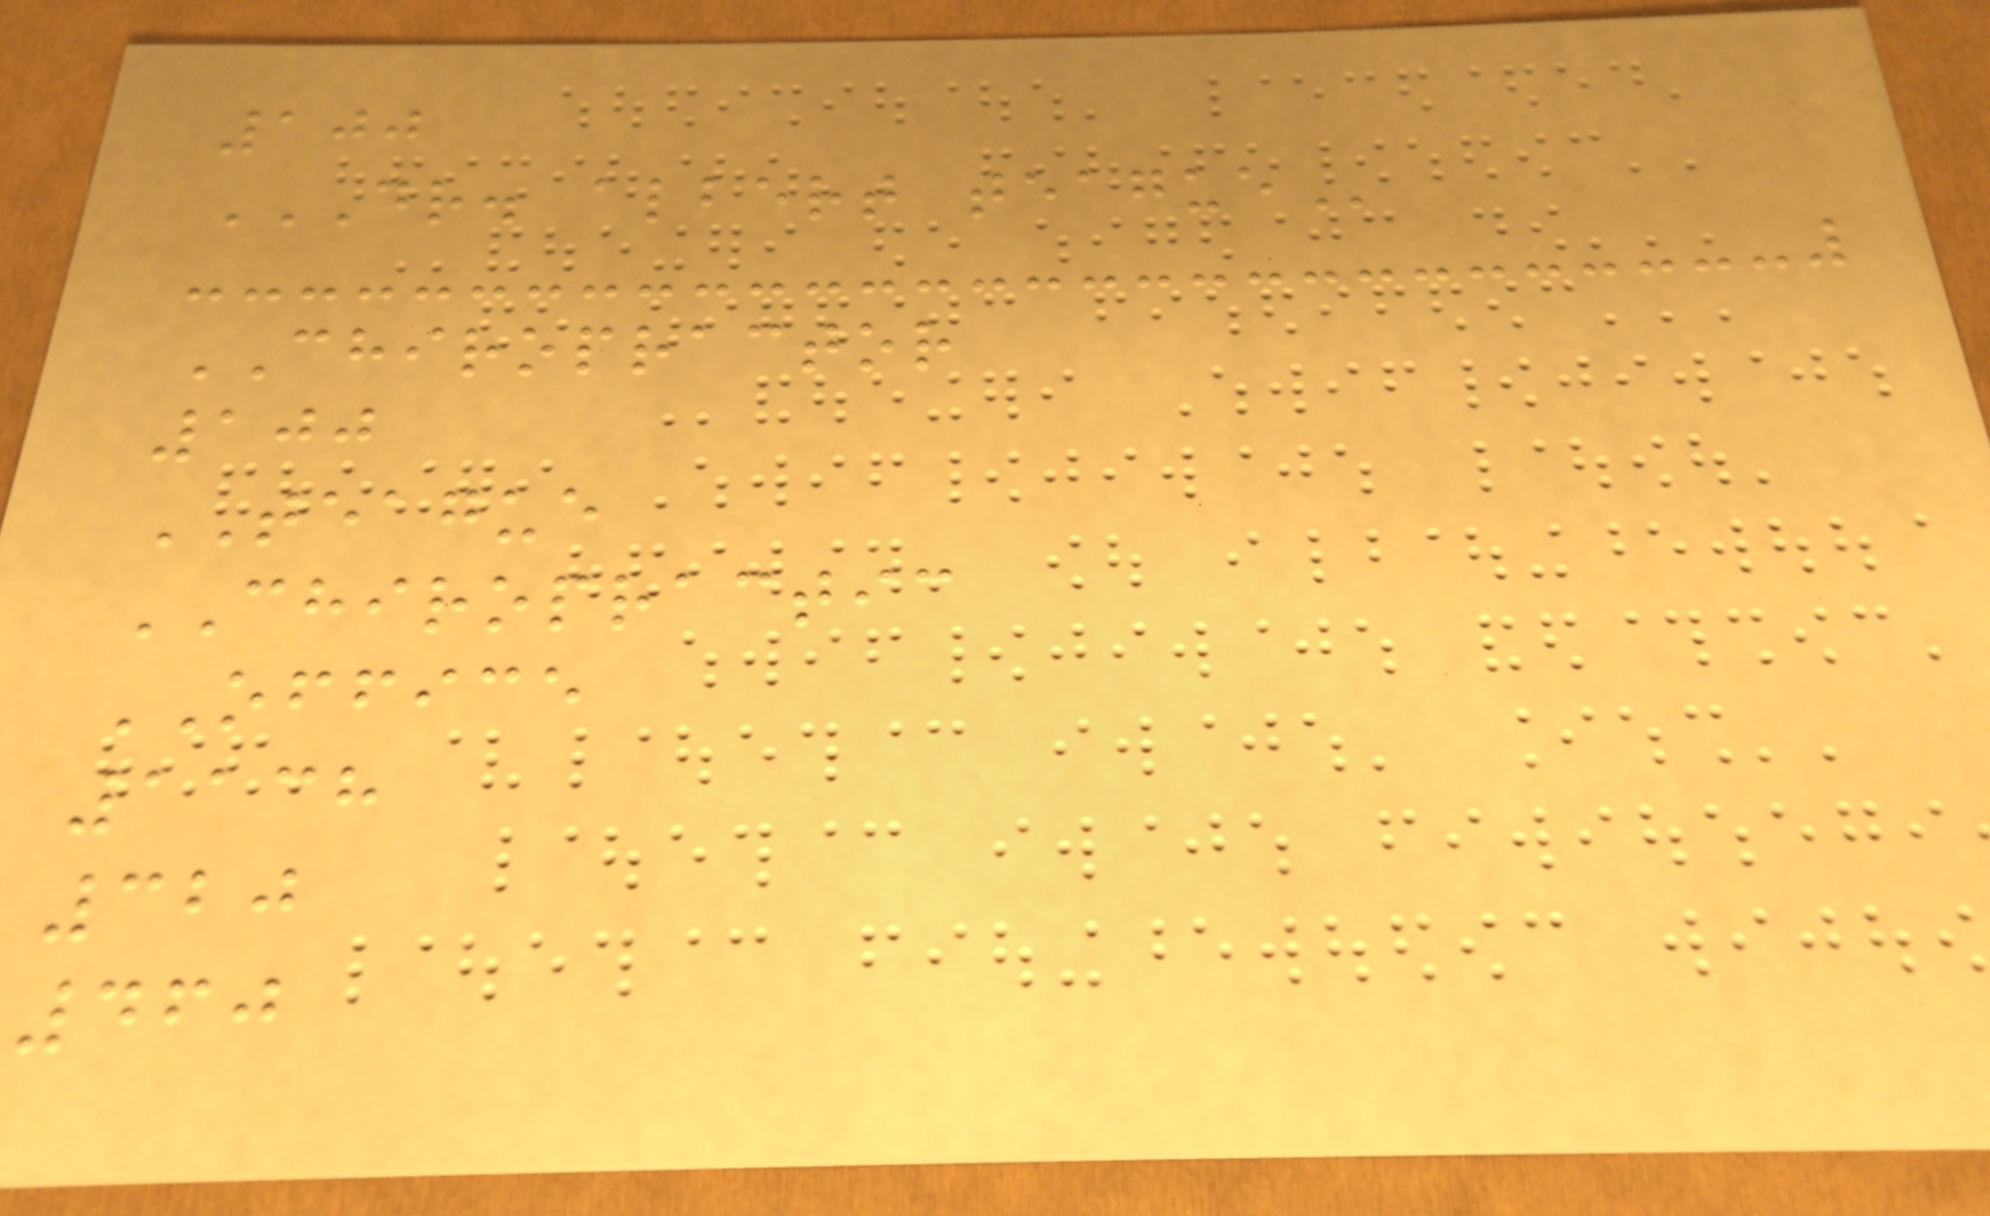100
DR. ALBERT TEAGUE
CHIROPRACTOR
100
TEAGUE
CHIROPRACTIC
OFFICE
1138
320
460
